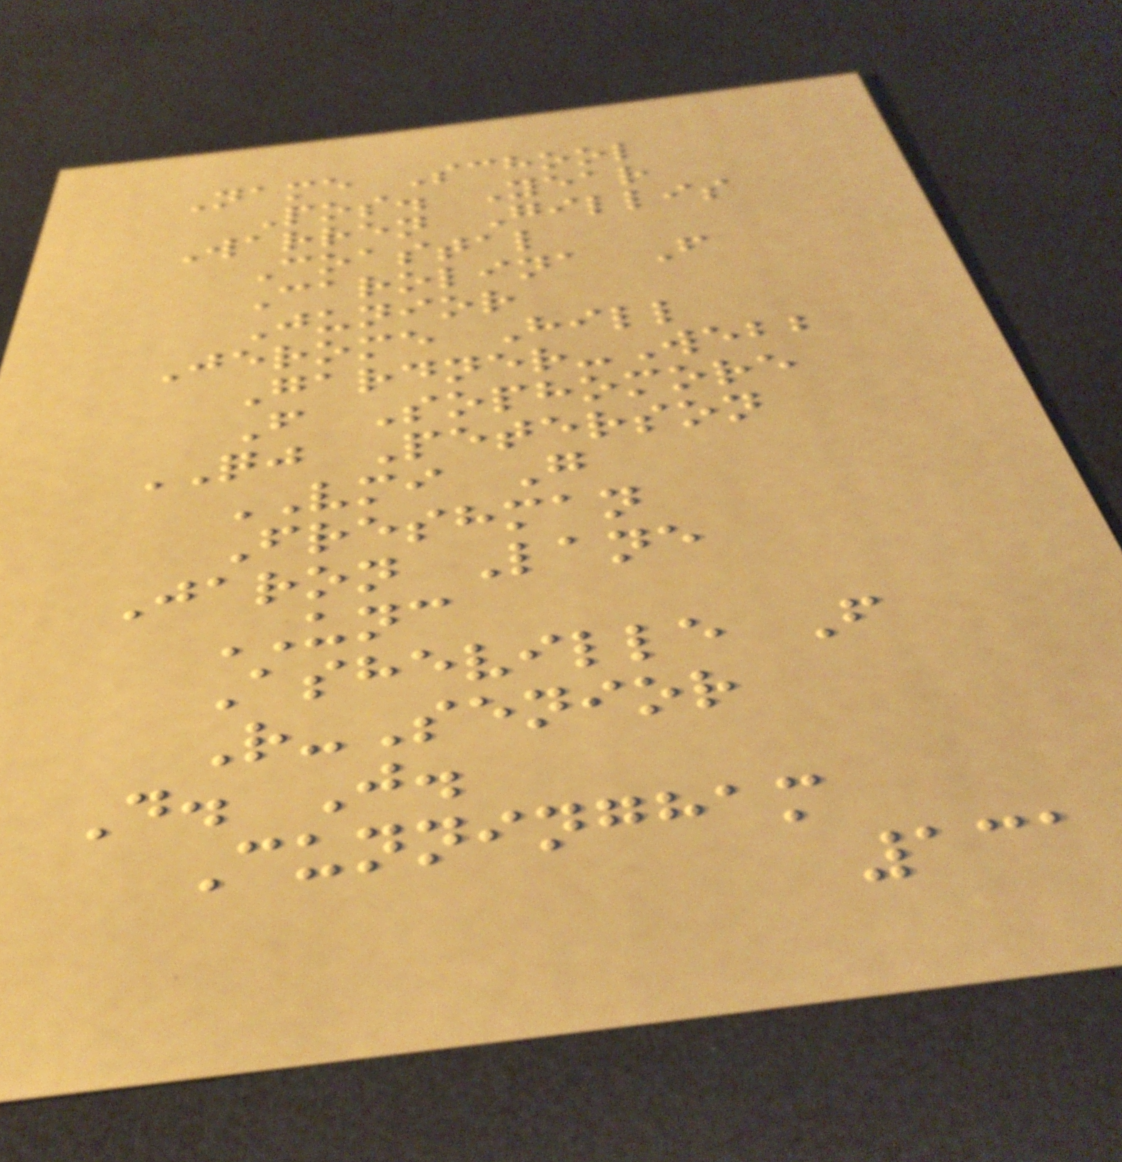Name School
Pos. Year
Warren Gillis
Coastal
Carolina F
Junior
Jerome Hill
Gardner-Webb
F Sophomore
QJ Peterson
VMI G
Freshman
Jaron Lane
UNC
Asheville F
R-Senior
D. J.
Cunningham
131
